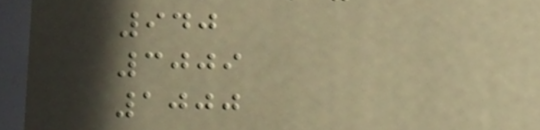940
3009
1000
